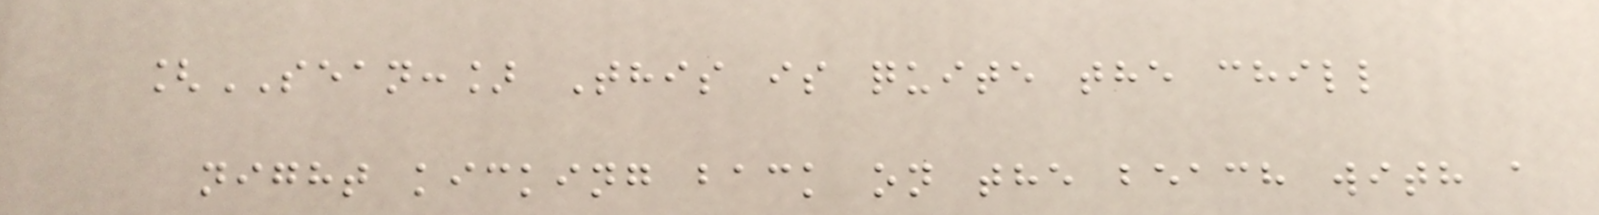[SEAN:] This is quite the chill
night kicking back on the beach with a
